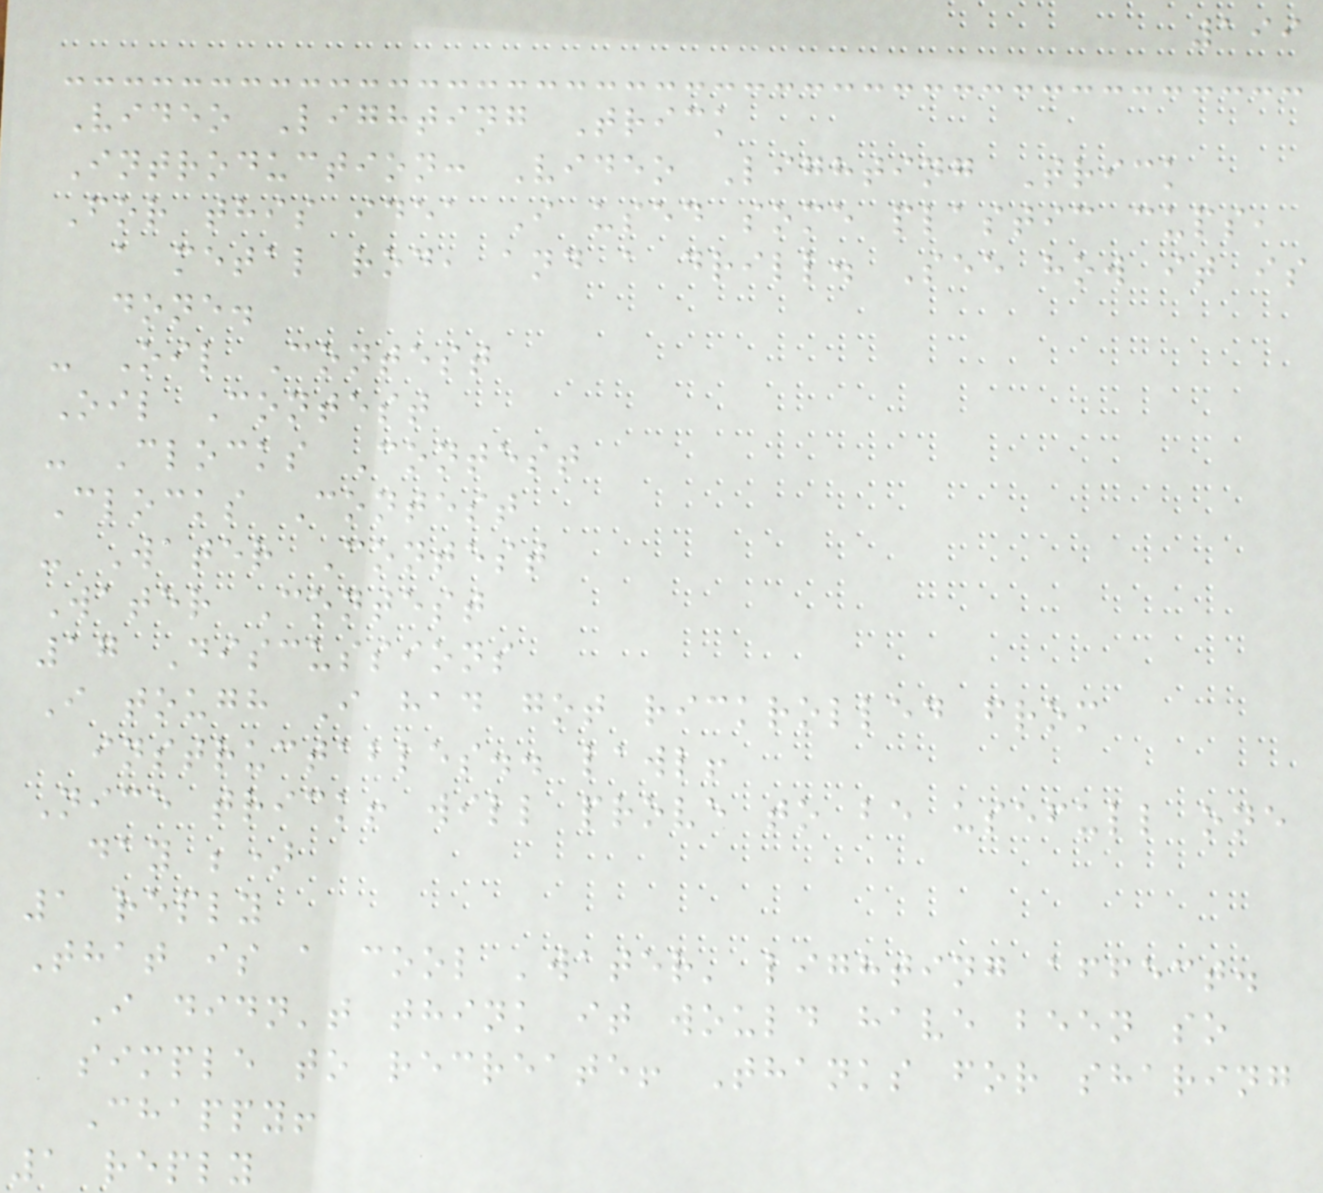199
Video Lighting Trick
Introduction: Video Lighting Trick
For this idea I used some plastic cups,
a metal rod, and a drill. See how it is
done.
- Oil Contest
Oil Contest
- Clocks Contest
Clocks Contest
- Water Contest
Water Contest
17 Discussions
I tough I had got rickrolled from
instructables.. lawl!
Nice trick! will prove to be usefull one
day ;)
1 reply
That is a cool 'water' lighting affect.
I didn't think it would have been so
simple to recreate! Thanks for sharing
Chappy!
1 reply
